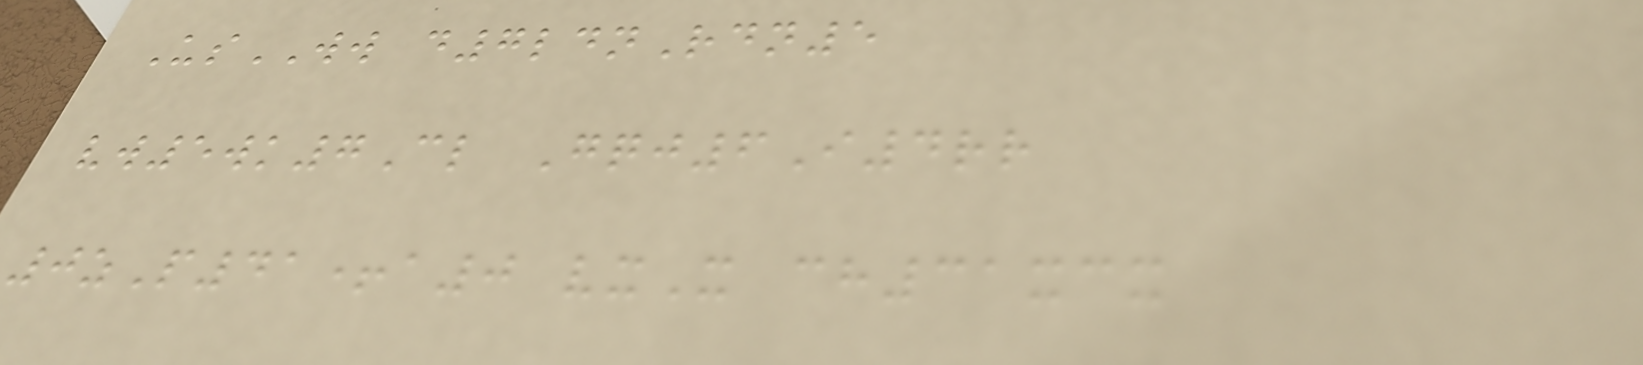UsWW d7ldnRdn5
vw5wk7Cl Gqj6I4rr
0zP41+a0 vxX ch31xcx
